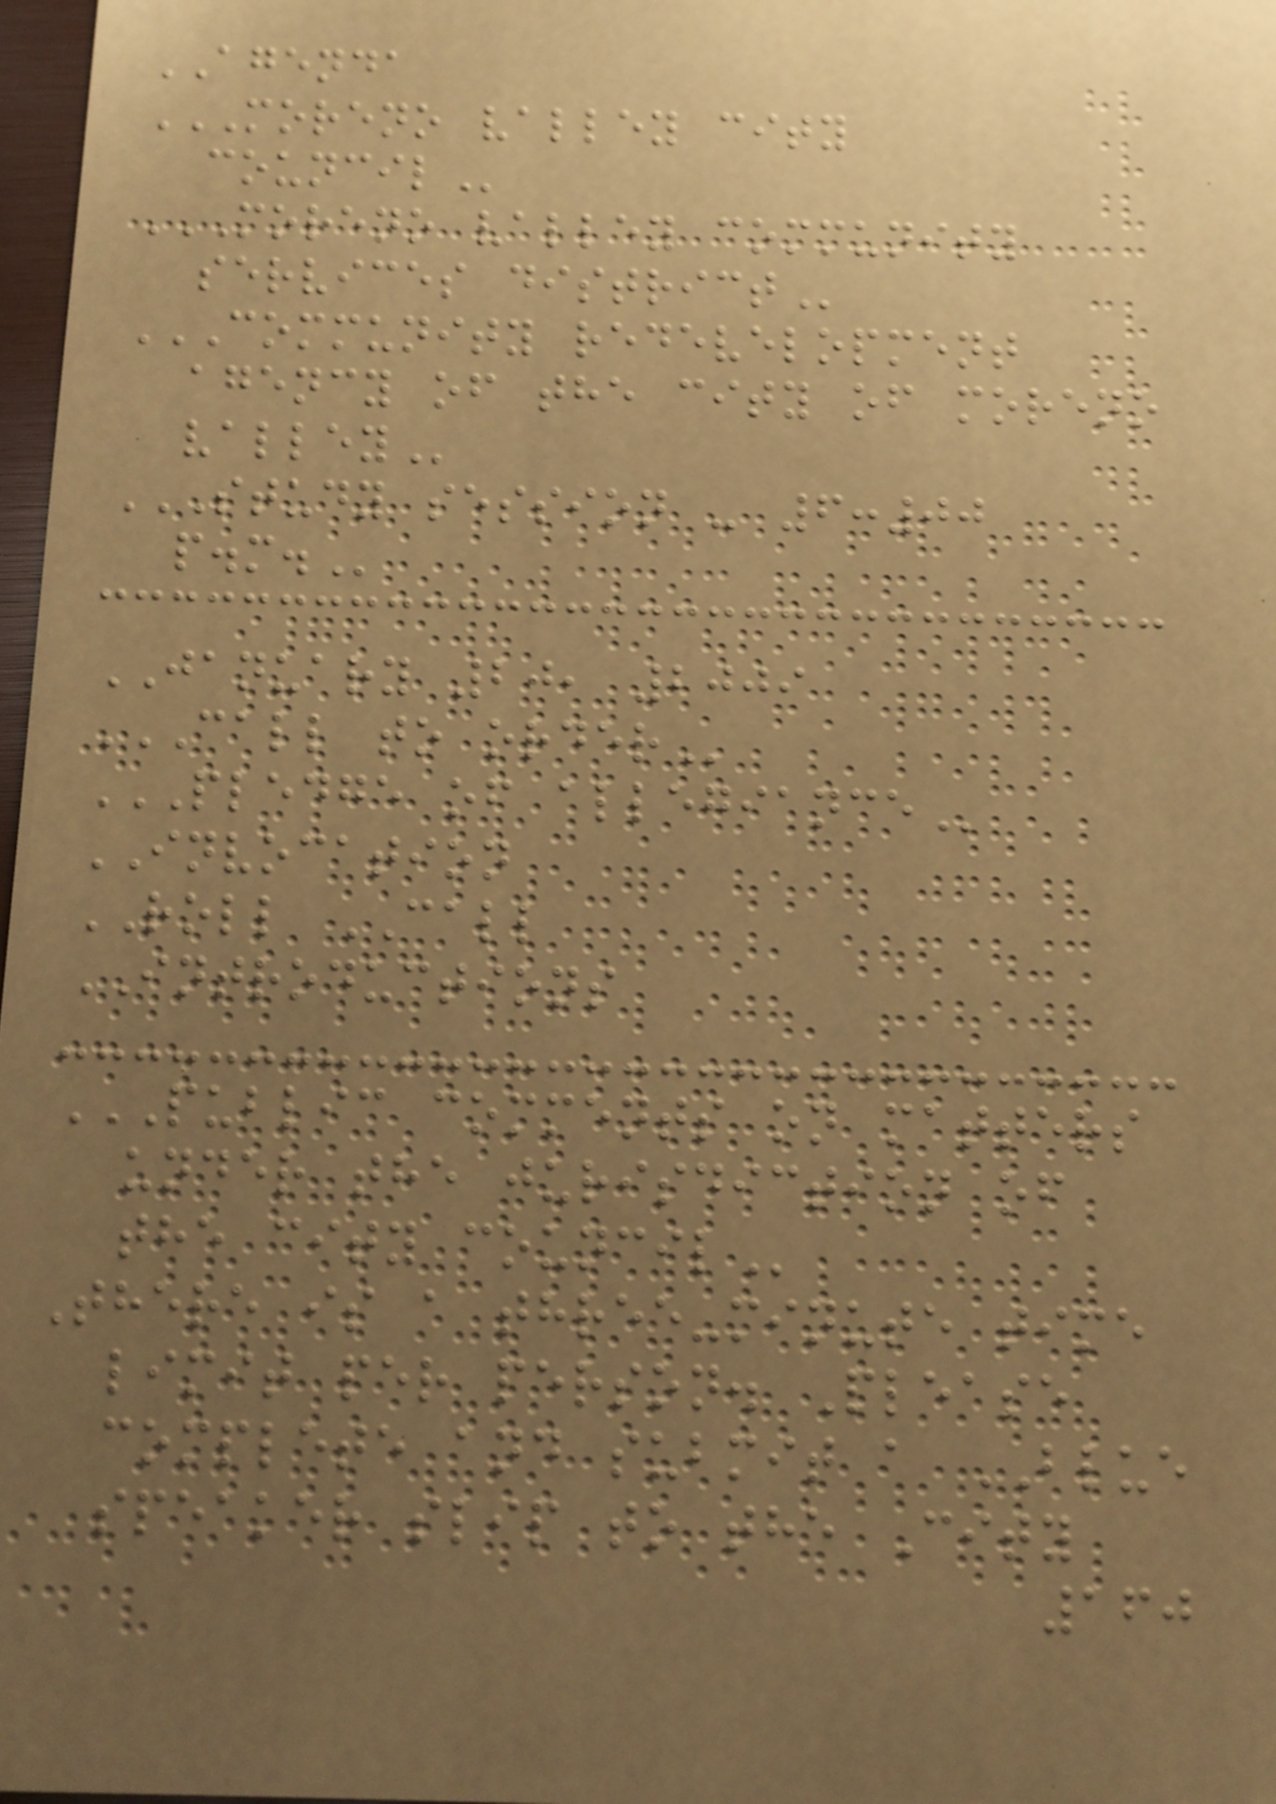AGENDA
MORENO VALLEY CITY
COUNCIL
MORENO VALLEY COMMUNITY
SERVICES DISTRICT
COMMUNITY REDEVELOPMENT
AGENCY OF THE CITY OF MORENO
VALLEY
STUDY SESSION - 6:00
P.M.
JANUARY 20, 2009
CALL TO ORDER
PLEDGE OF ALLEGIANCE
INVOCATION
ROLL CALL
INTRODUCTIONS
PUBLIC COMMENTS ON MATTERS
UNDER THE JURISDICTION OF
THE CITY COUNCIL
There is a three-minute time
limit per person. Please
complete and submit a BLUE
speaker slip to the City
160
